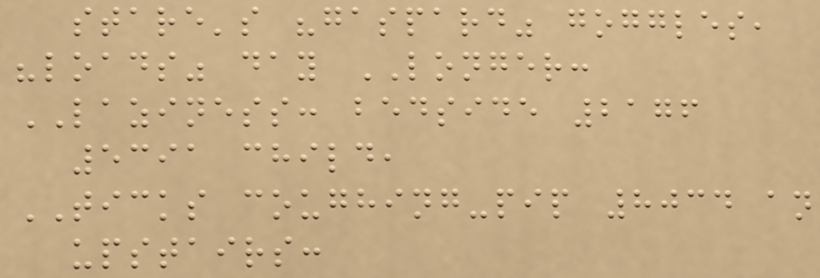stare's "gaspard" goggles,
"loads" day LONGER:
LAZINESS: bedside 2176
5391 child,
TICKS coughing-pip 8034 an
upstairs:
